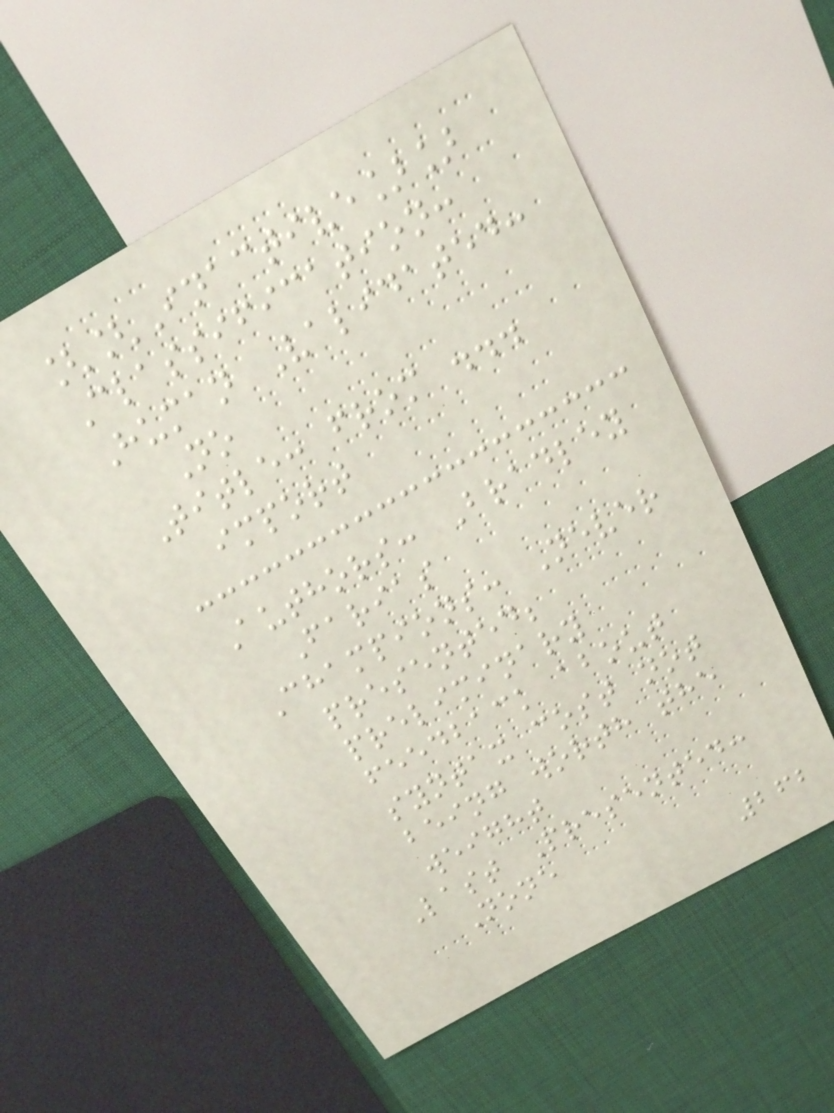[[Inactive]]
Classification:
Human Validated:
No
Title: from ...
import
Authors: Bradley
Farias
Champions: Never
presented;
preliminary
feedback about
syntax cost not
being worth the
weight
Last Presented:
None
262
